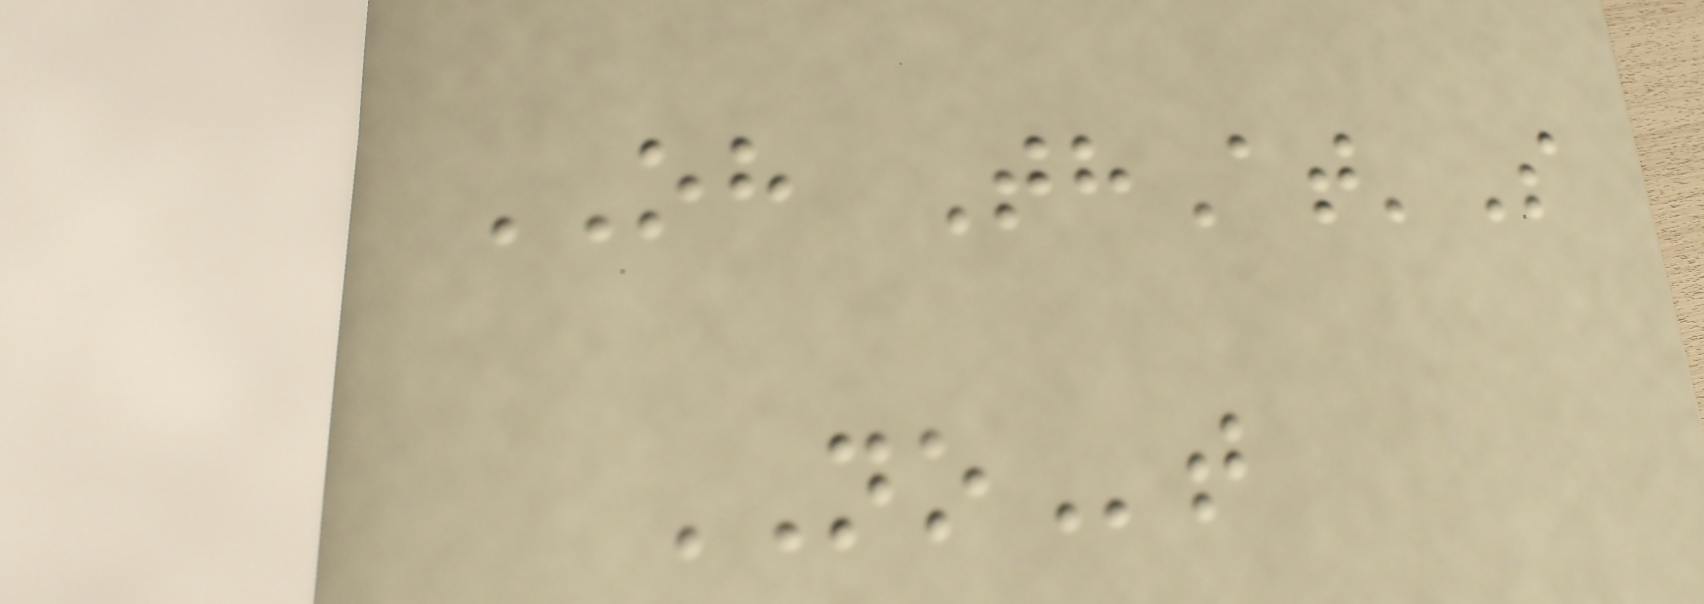OH ThAt'S
NOt
